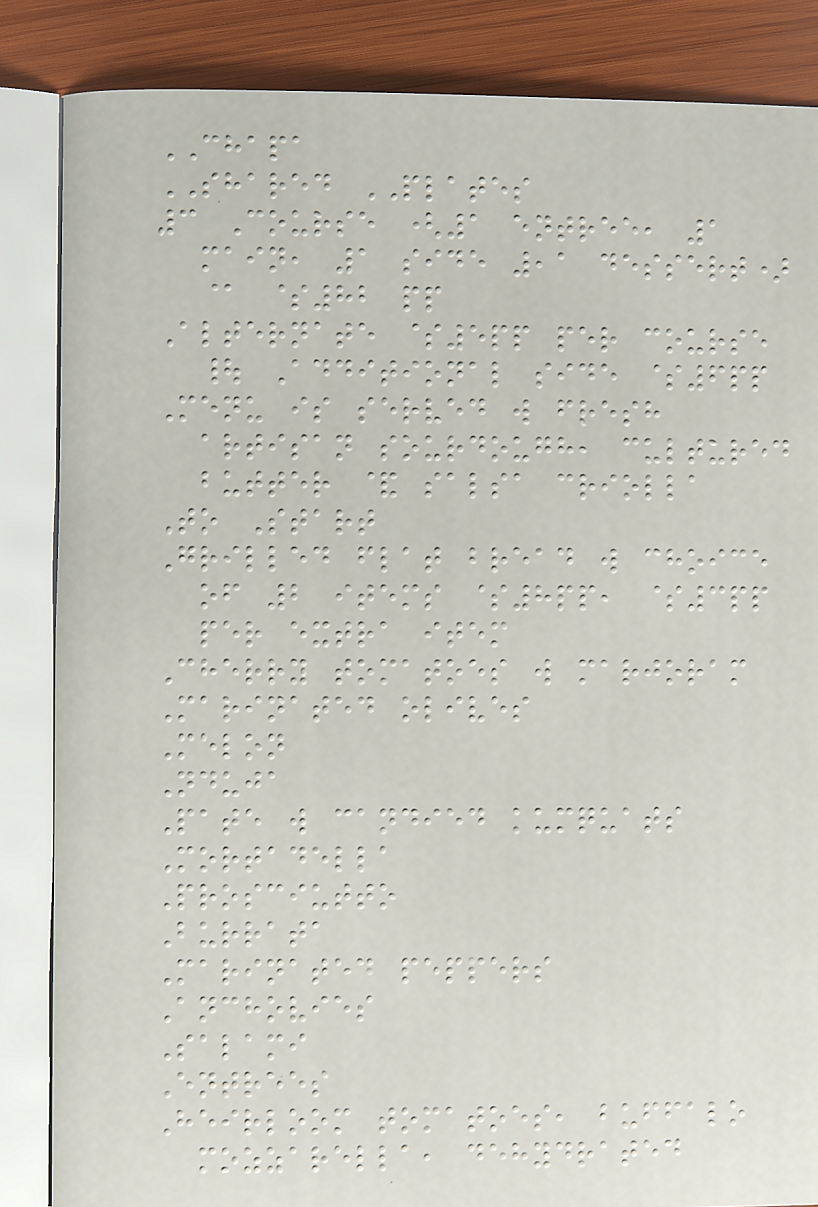CHAPA
SHARED PLATES
3 Course (1 entree, 1
main, 1 side ,1 dessert)
@ $82 pp
Alternate $5pp per course
| Additional side $6pp
Menu is served w fresh
artisan sourdough, cultured
butter & salsa criolla
To Start
Grilled flat bread w choice
of 2 items $8pp, $3pp
per extra item
Cherry tomatoes w marjoram
Marinated olives
Melon
Nduja
Pate w candied kumquats
Mortadella
Prosciutto
Burrata
Marinated peppers
Anchovies
Salami
Entrees
Heirloom tomatoes, buffalo
mozzarella, dehydrated
